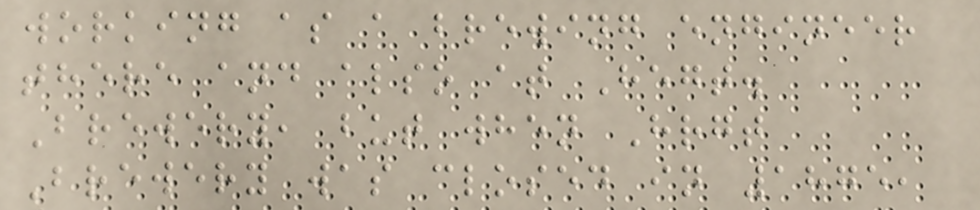working as a brewing engineer
there and also at Hegt.
Brewery, but when Hrgt
Brewery was closed in 1875,
